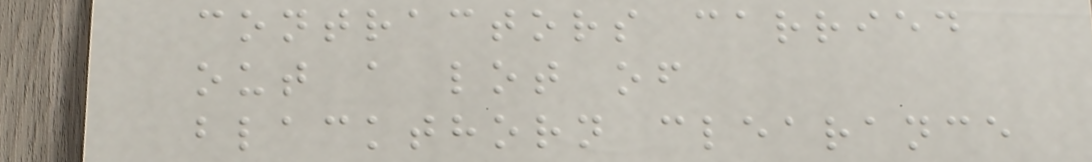contractors carried
out a lot of
blackthorn clearance
